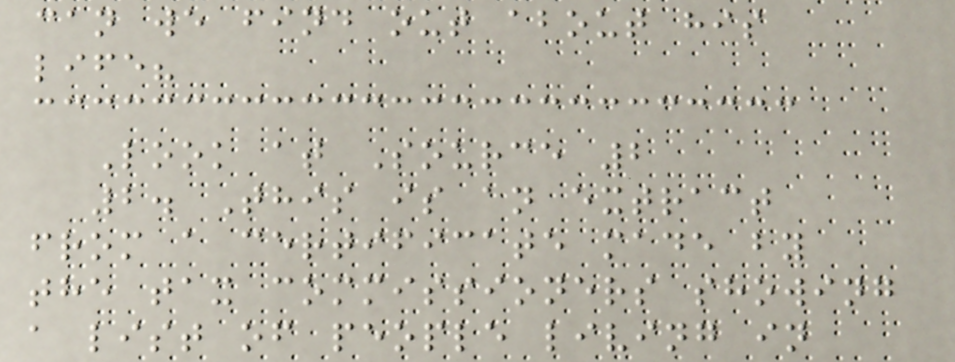can we find out about his
life?
Look at Source 2
2. This is an extract
from a certificate made by
the tax commissioners showing
a list of people living in
